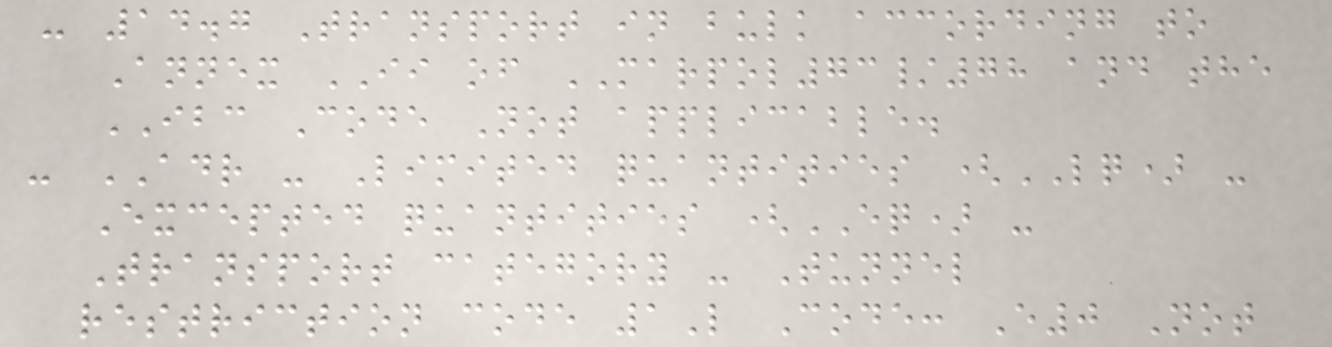- 14.7 Transport in bulk according to
Annex II of MARPOL73/78 and the
IBC Code Not applicable.
- ADR - Limited quantities (LQ) -
Excepted quantities (EQ) -
Transport category - Tunnel
restriction code 1L Code: E0 Not
